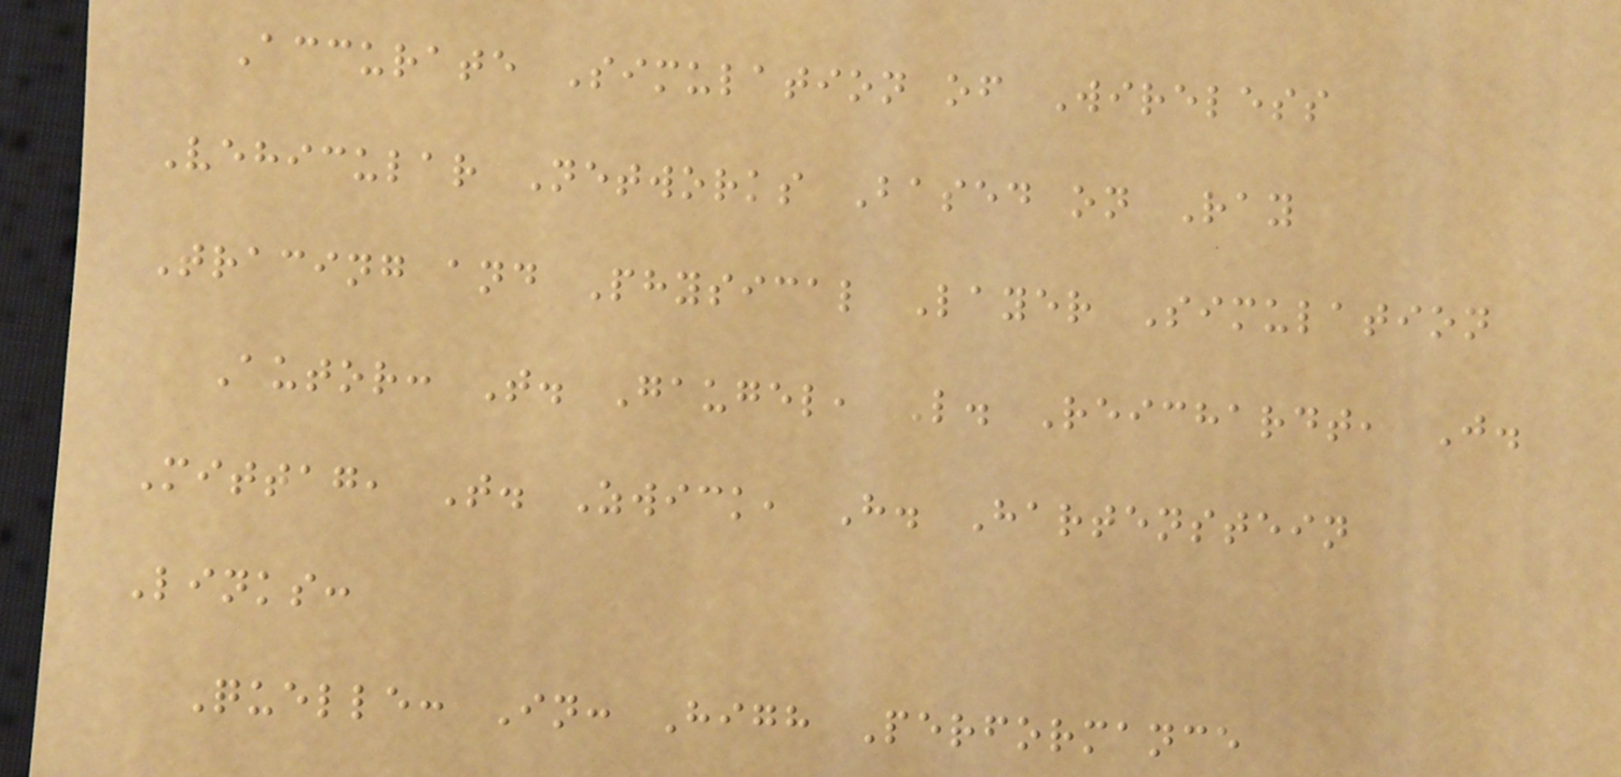Accurate Simulation of Wireless
Vehicular Networks Based on Ray
Tracing and Physical Layer Simulation
Autor: T. Gaugel, L. Reichardt, J.
Mittag, T. Zwick, H. Hartenstein
Links:
Quelle: In: High Performance
